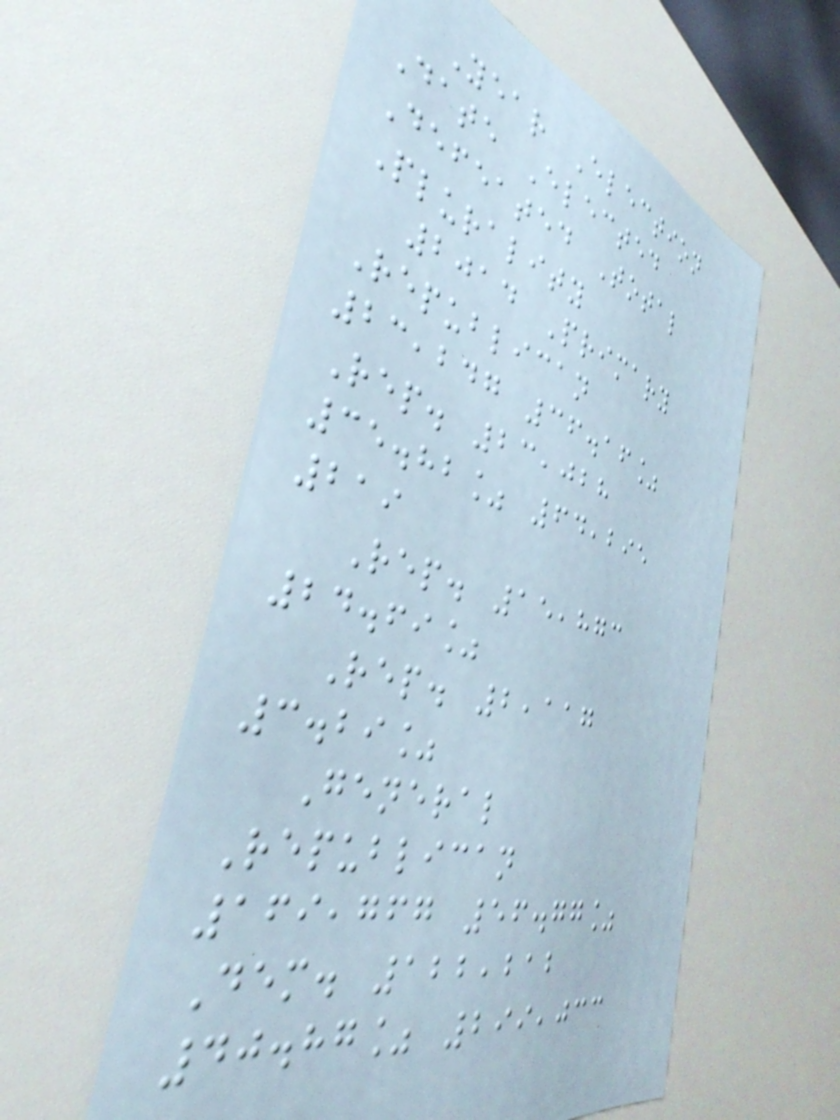Year Election
Date Elected
Defeated Total
Plurality
2014 Primary
Republican
23,247 36.16%
Rep. 23,028
35.82% 64,295
219
Rep. 15,873
24.69%
Rep. 2,117
3.29%
General
Republican
169,767 56.77%
Dem. 122,212
40.87% 299,033
